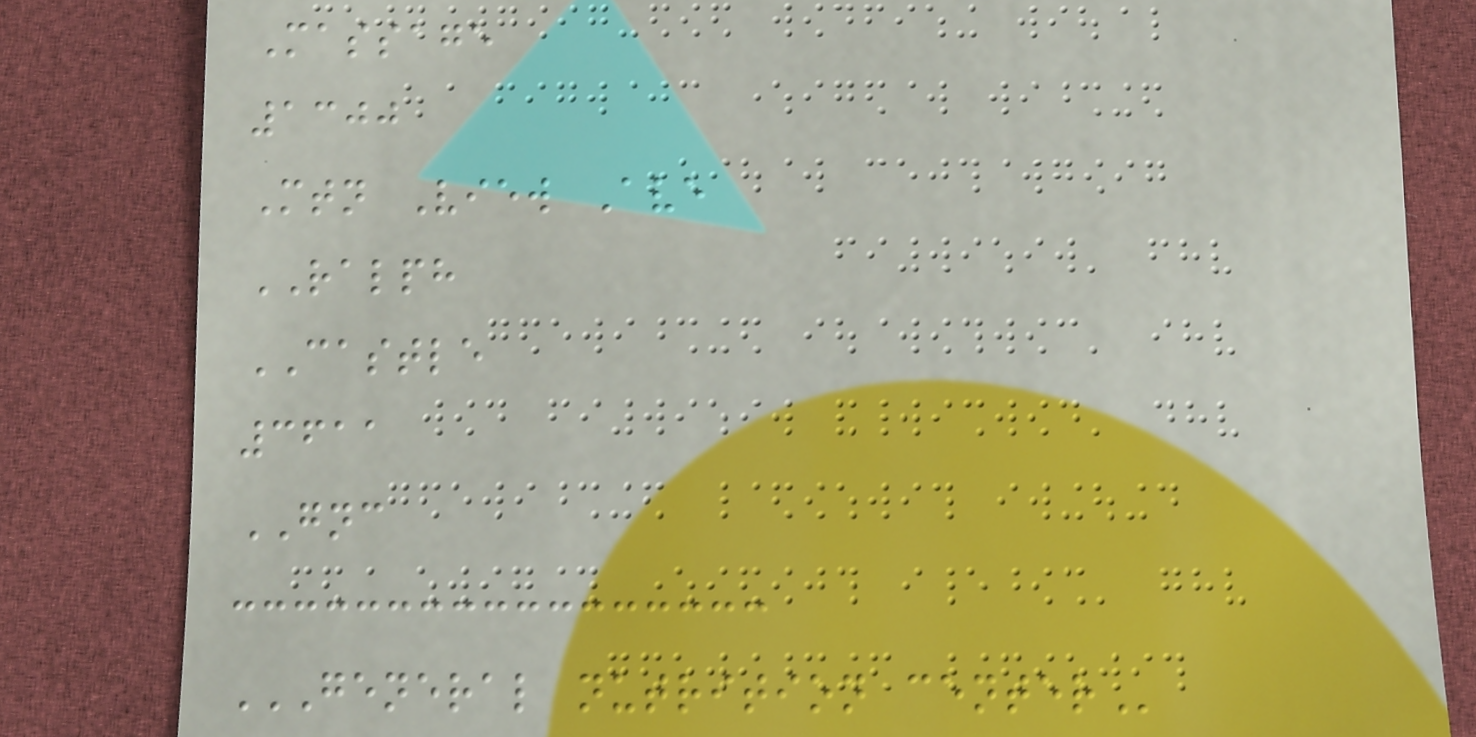Massage
1300
Mtn View Ave
RALPH
CASTLE
3611
GNC
GENERAL NUTRITION CENTER
